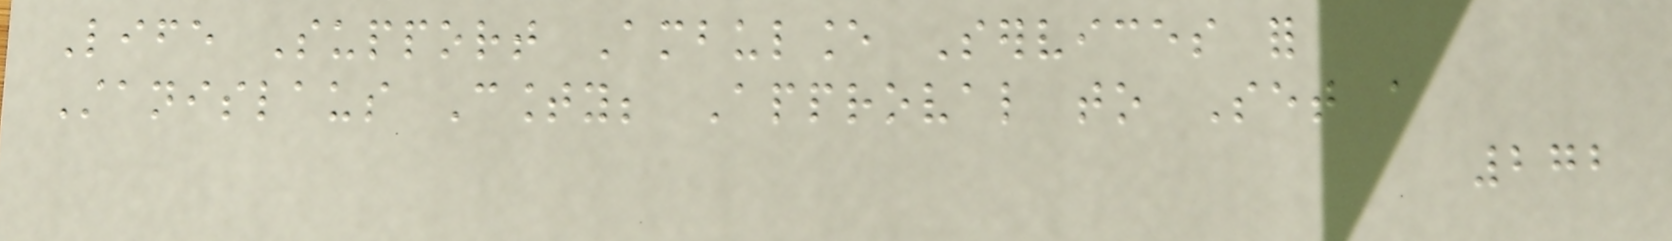Life Support Ambulance Services for
Stanislaus County; Approval to Set a
272
